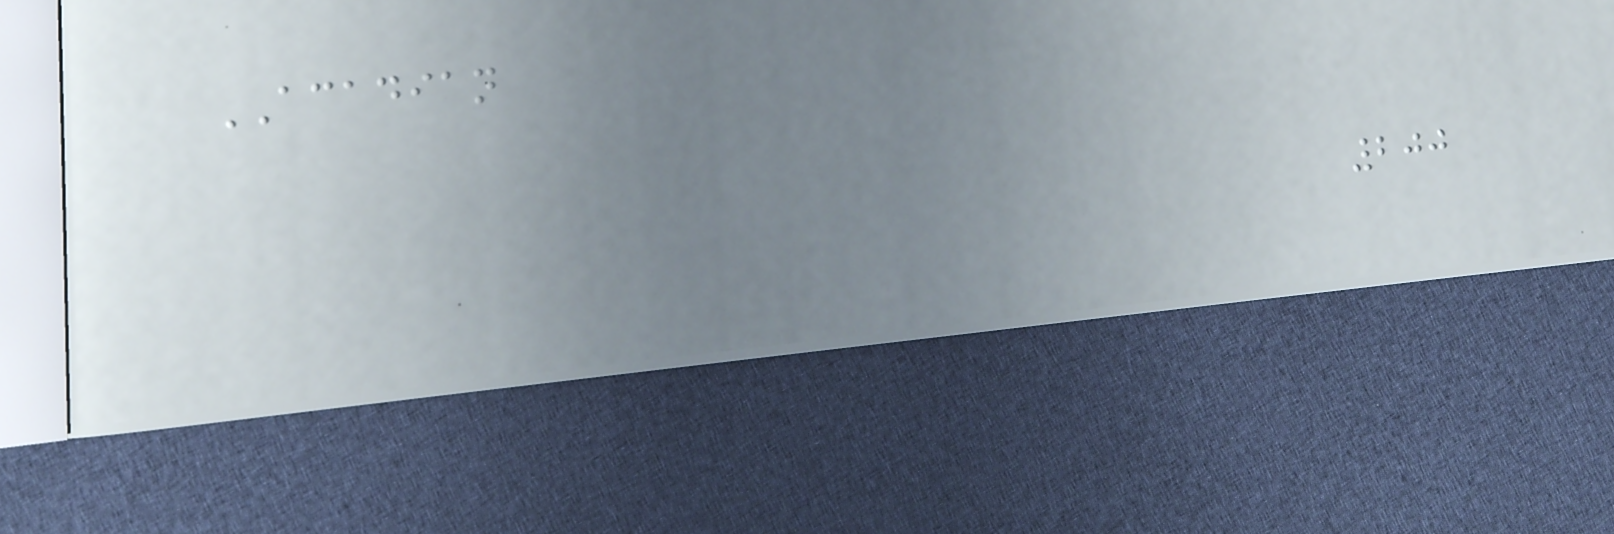ACADIAN
200
